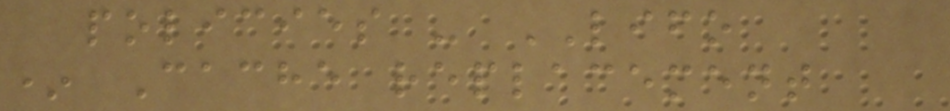policies - LIFO
* Cache replacement
